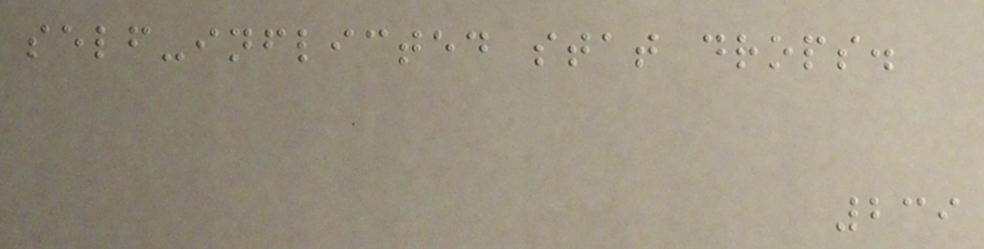self-inflicted stat drops.
239
